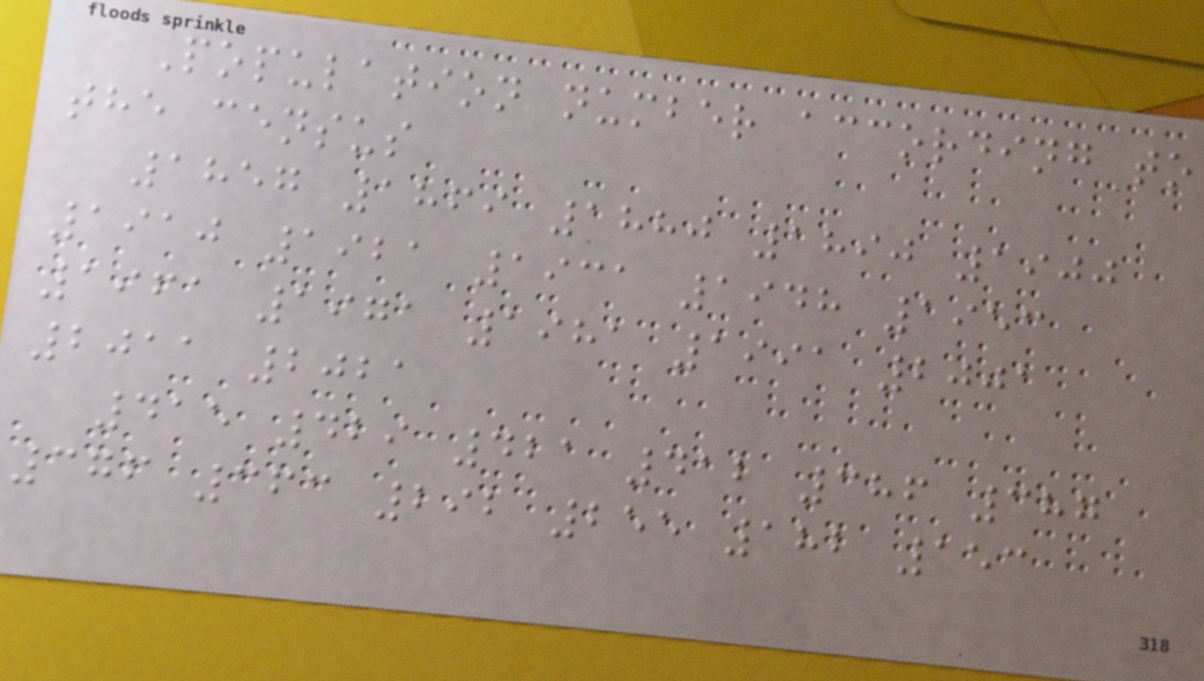Population number according to
the census
1857 1869 1880 1890 1900
1910 1921 1931 1948 1953
1961 1971 1981 1991 2001
2011 2021
415 429 421 412 386 387
376 363 292 255 182 153
